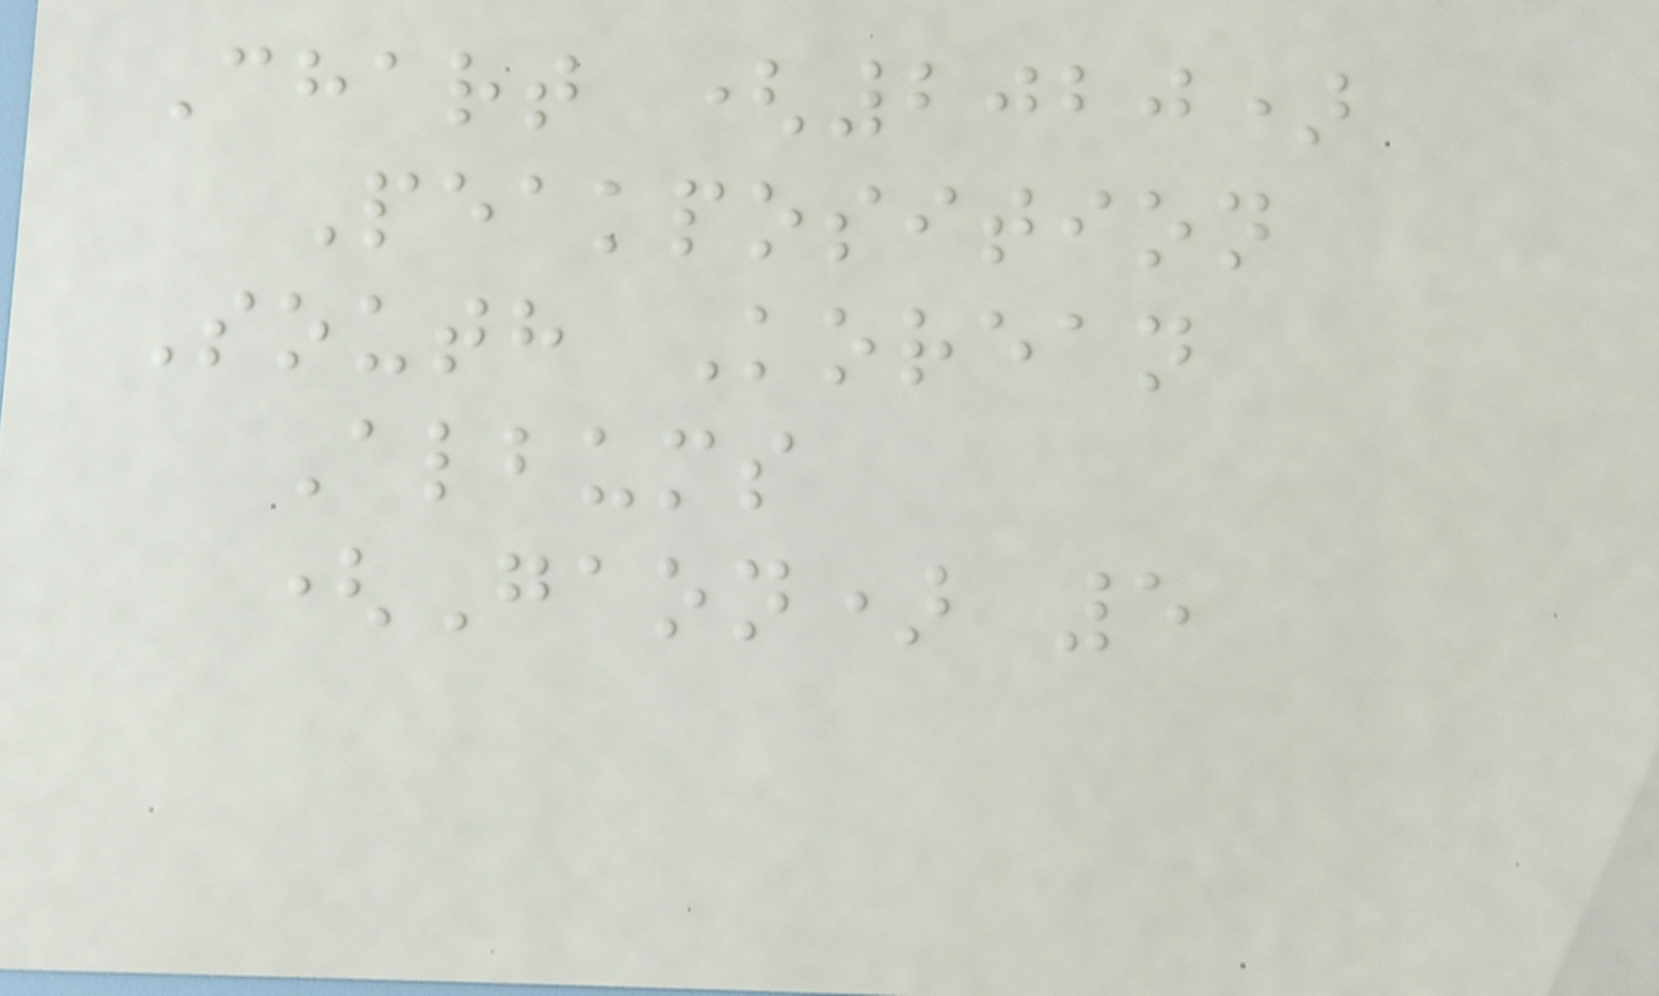Chart (2020)
Peakposition
South Korean
Albums
(Gaon) 5
